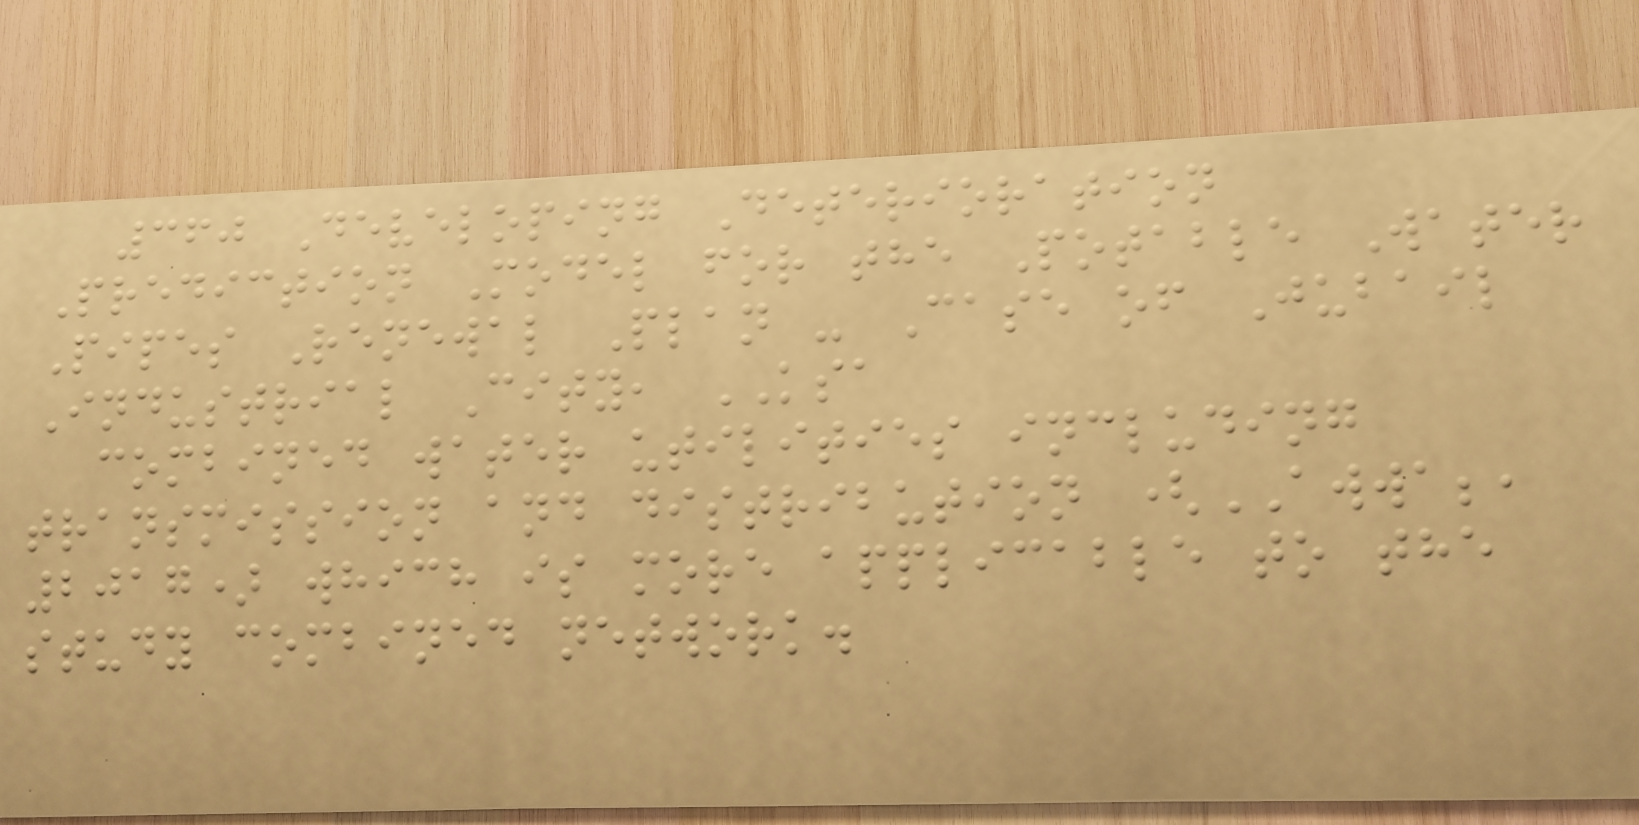360 Developing Deterioration
Prediction Model for the Potable Water
Pipes Renewal Plan - Case of Jubail
Industrial City, KSA
combined water utilities including
transmission and distribution (AWWA;,
2017) which is more applicable to the
study combined network.
